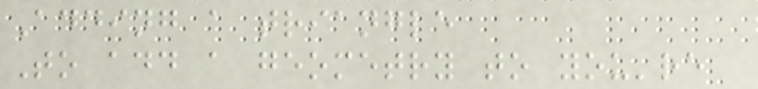Adding a triangle
To add a geometry to you're
